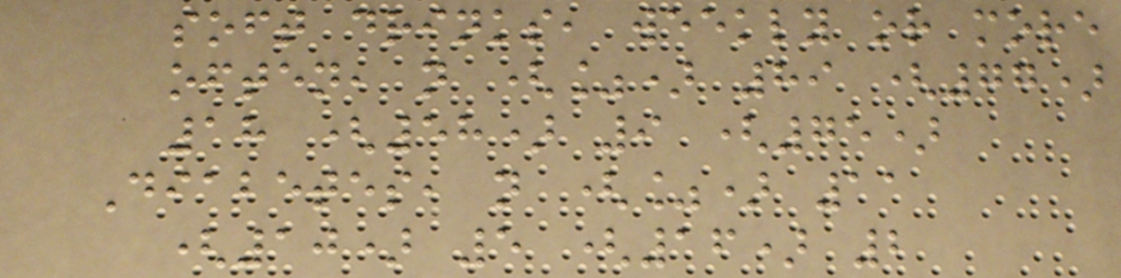soft drinks, weekly or more
often, n (%) 89 (77)
18 (58) 9 (75)
Diabetes, n (%) 11
(10) 5 (16) 2
